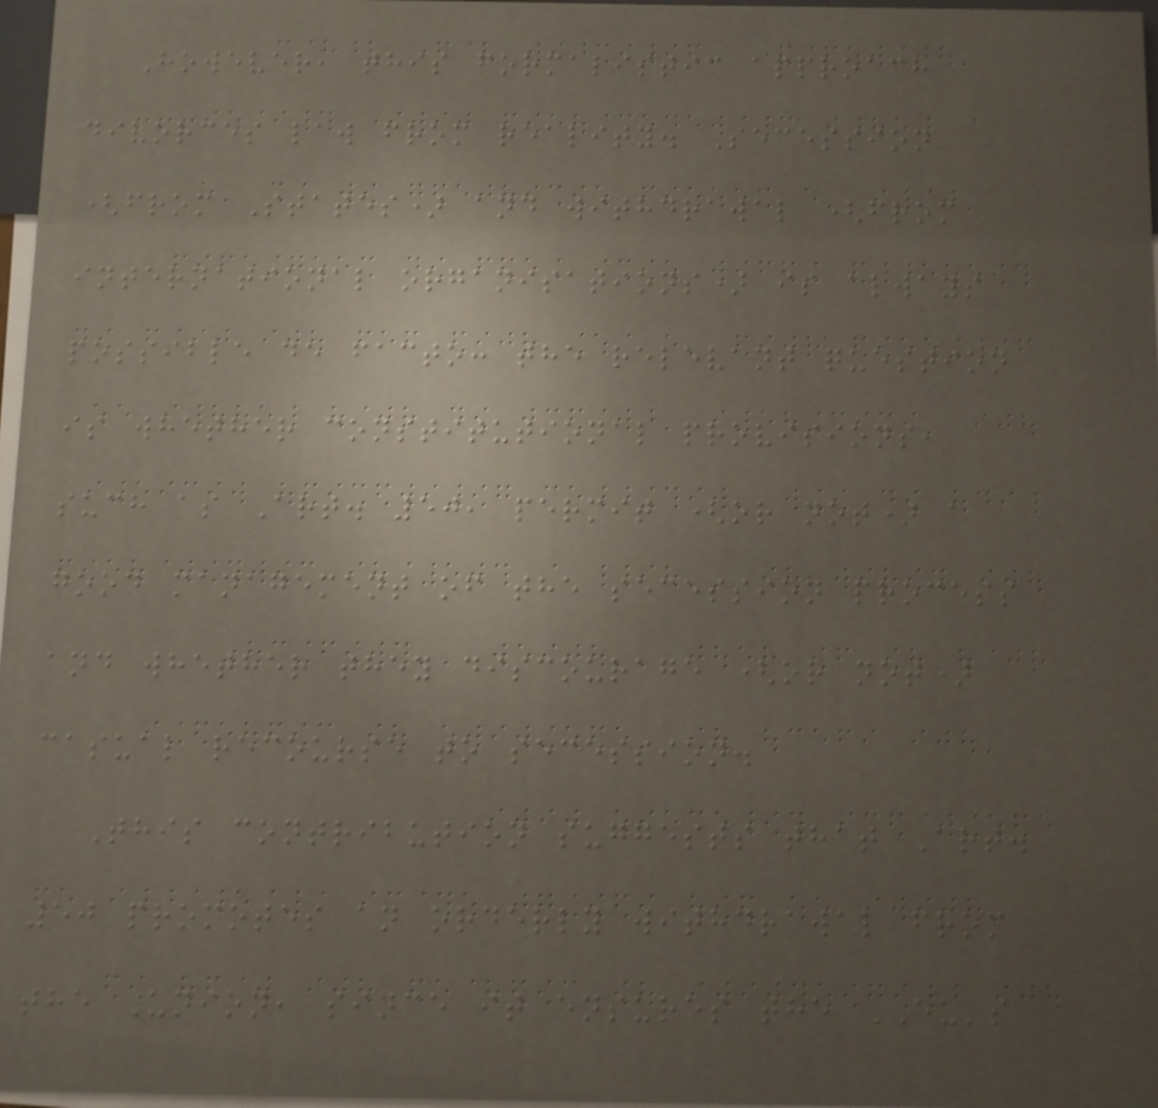However, this formalistic approach
divorces law from reality. Secession
(from States) and withdrawal (from
international organisations) is always
possible de facto: the relevant question
is whether constitutional provisions,
such as Art. 50, permit (or not) a
good management of the secession process
and whether they discourage (or not)
casual recourse to secession.
This contribution suggests that Art.
50 promotes an orderly withdrawal from
the Union, since it ensures the EU's
